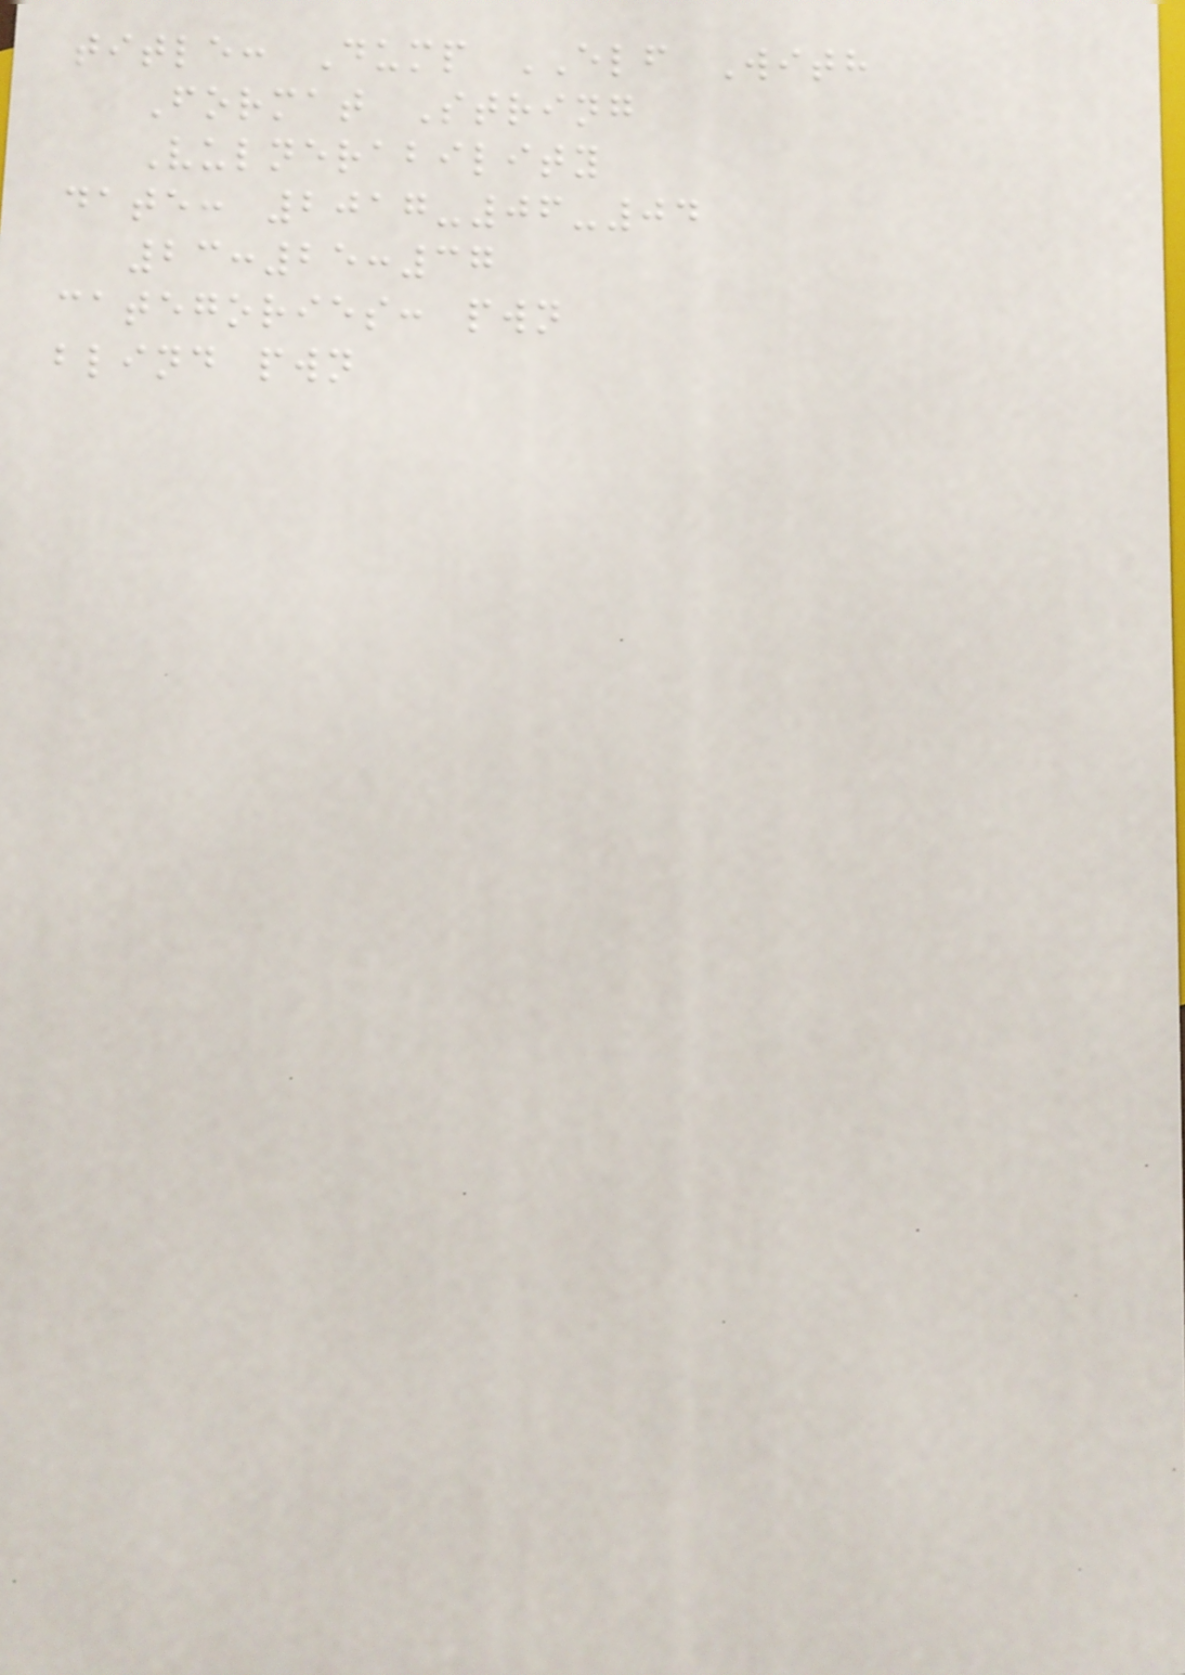title: Dump ELF With
Format String
Vulnerability
date: 2017-06-04
23:25:37
categories: pwn
blind pwn
